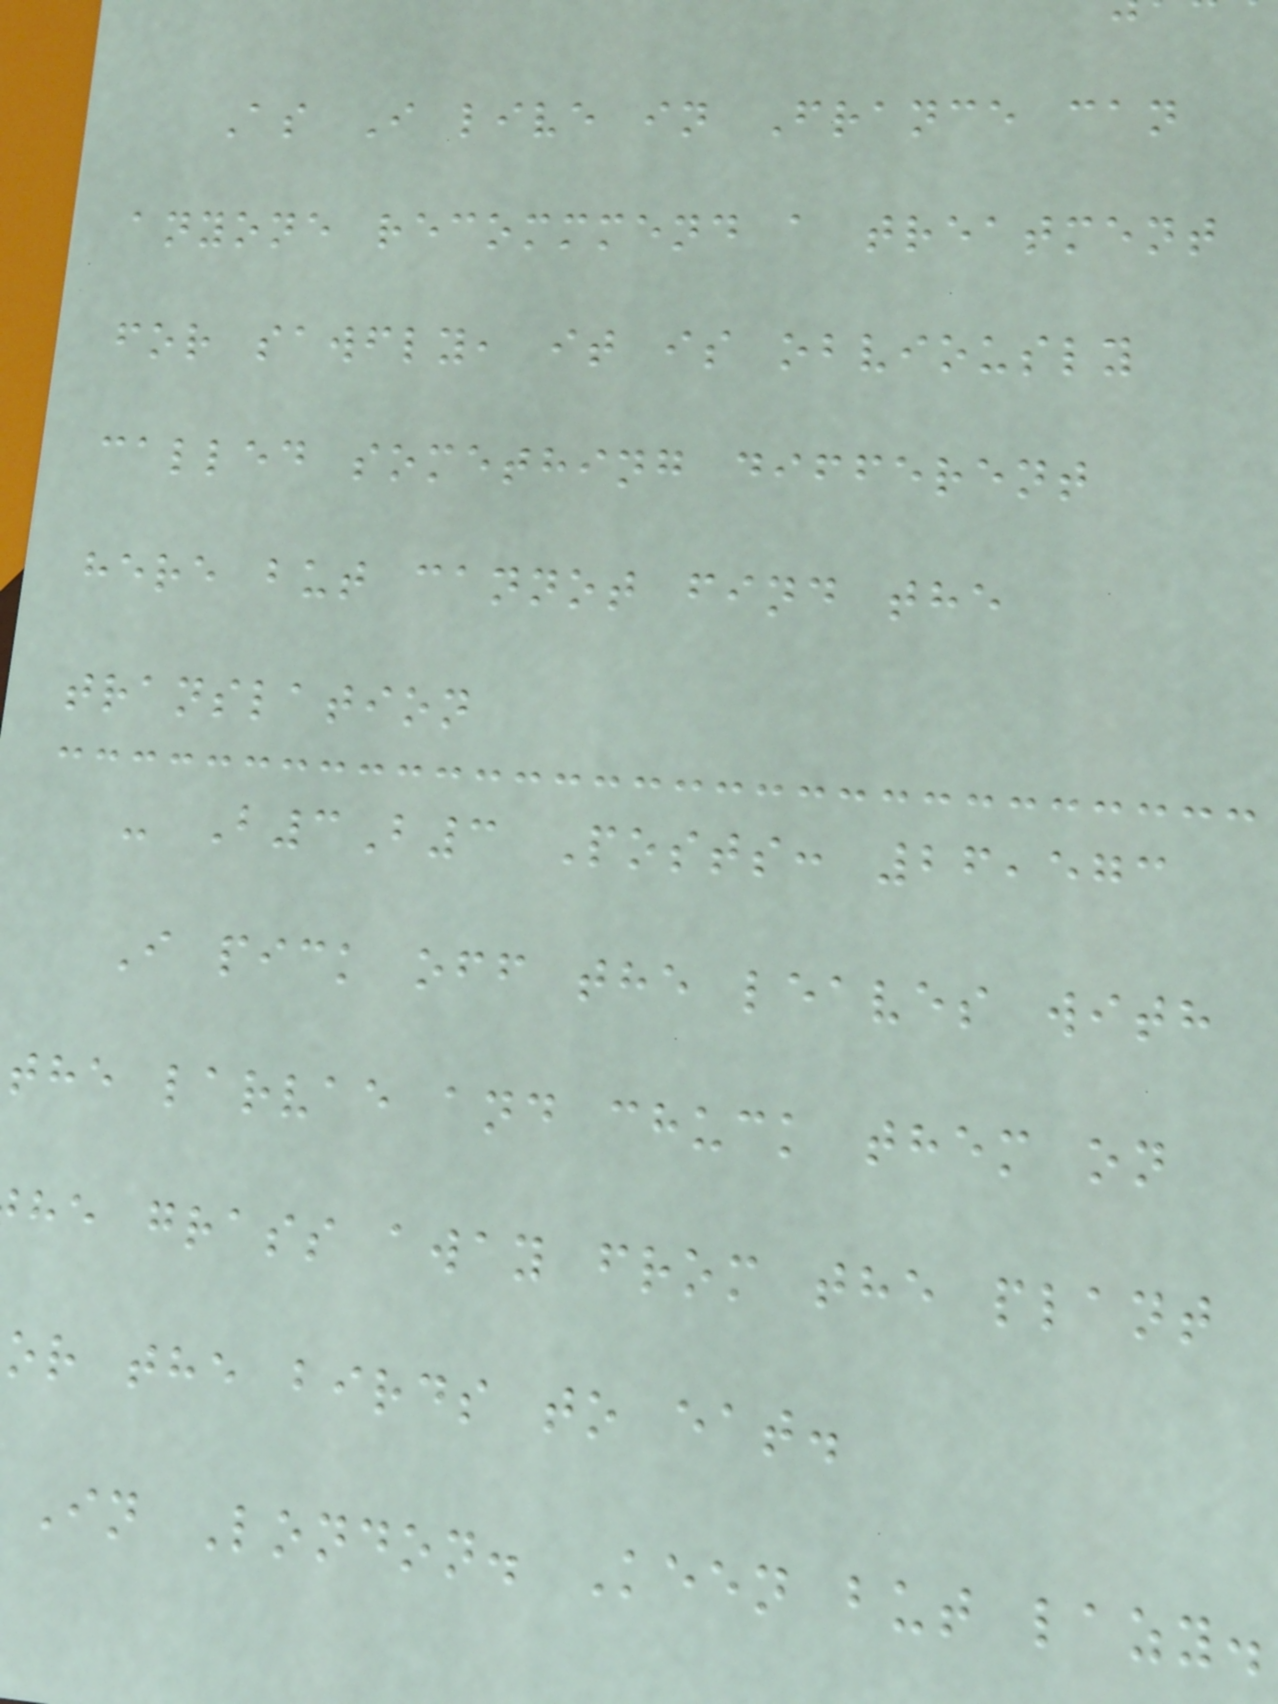As I live in France can
anyone recommmend a treatment
for sawfly, it is obviously
called something different
here but cannot find the
translation
- B3B3 Posts: 26,573
I pick off the leaves with
the larvae and chuck them on
he grass away from the plant
or the birds to eat.
In London. Keen but lazy.
